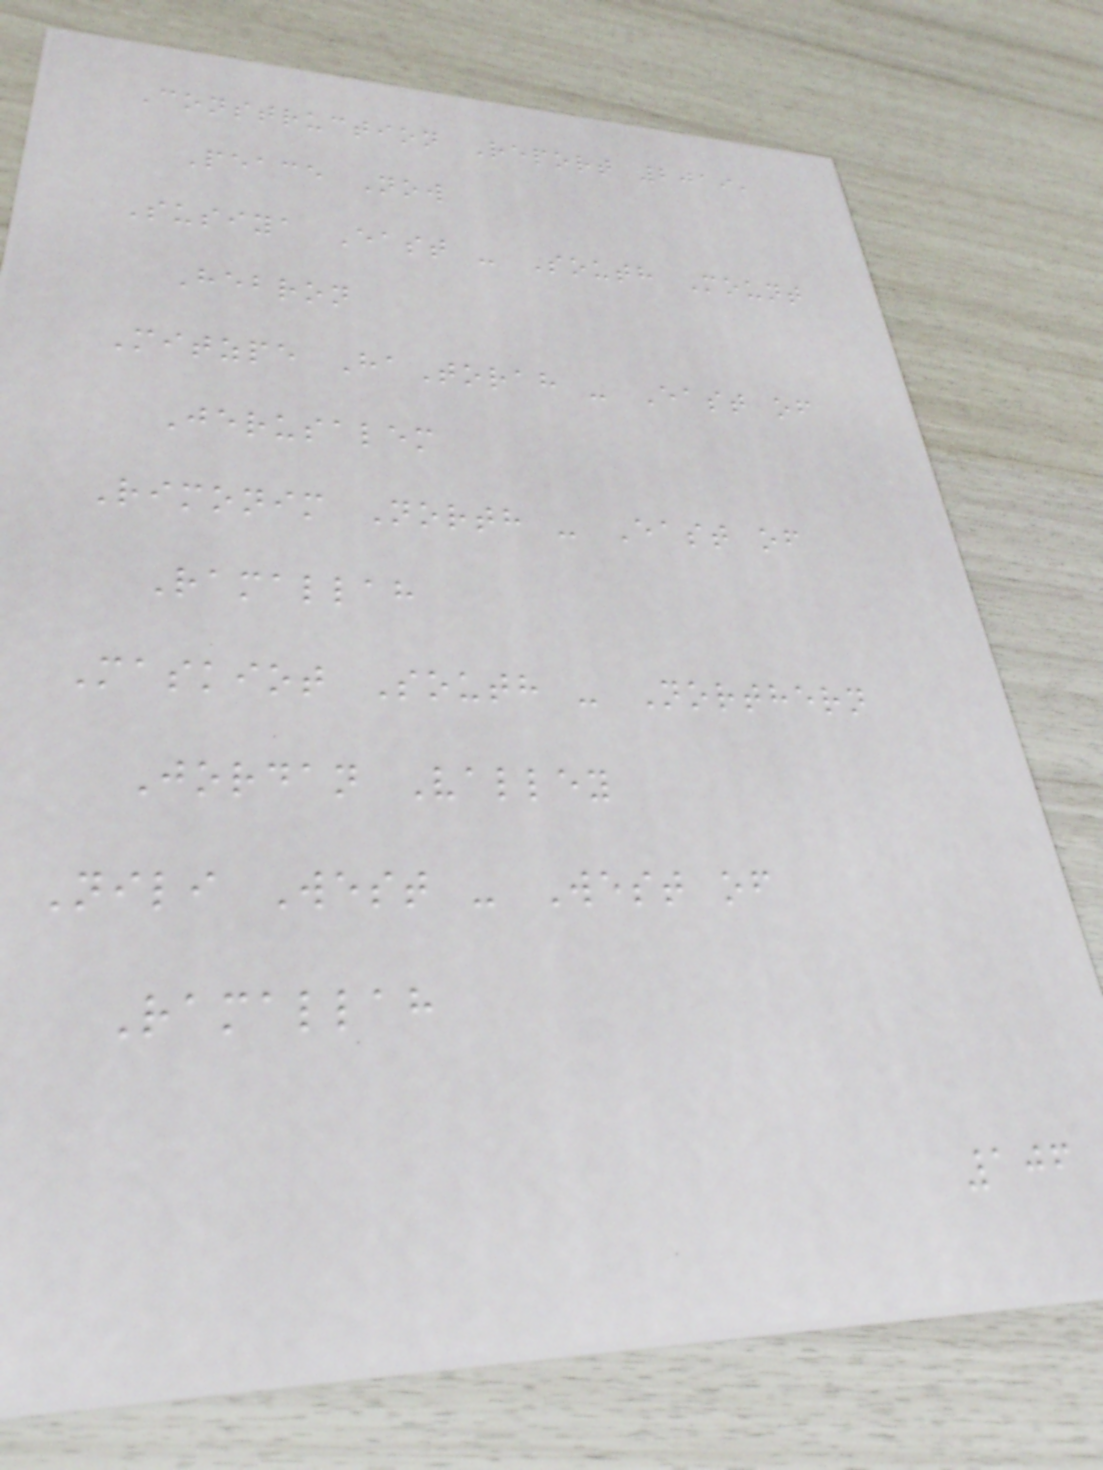Construction Report 2019,
Peace Now
Susiya East - South Mount
Hebron
Mitzpe HaTorah - East of
Jerusalem
Rimonim North - East of
Ramallah
Maskiot South - Northern
Jordan Valley
Nili West - West of
Ramallah
106
